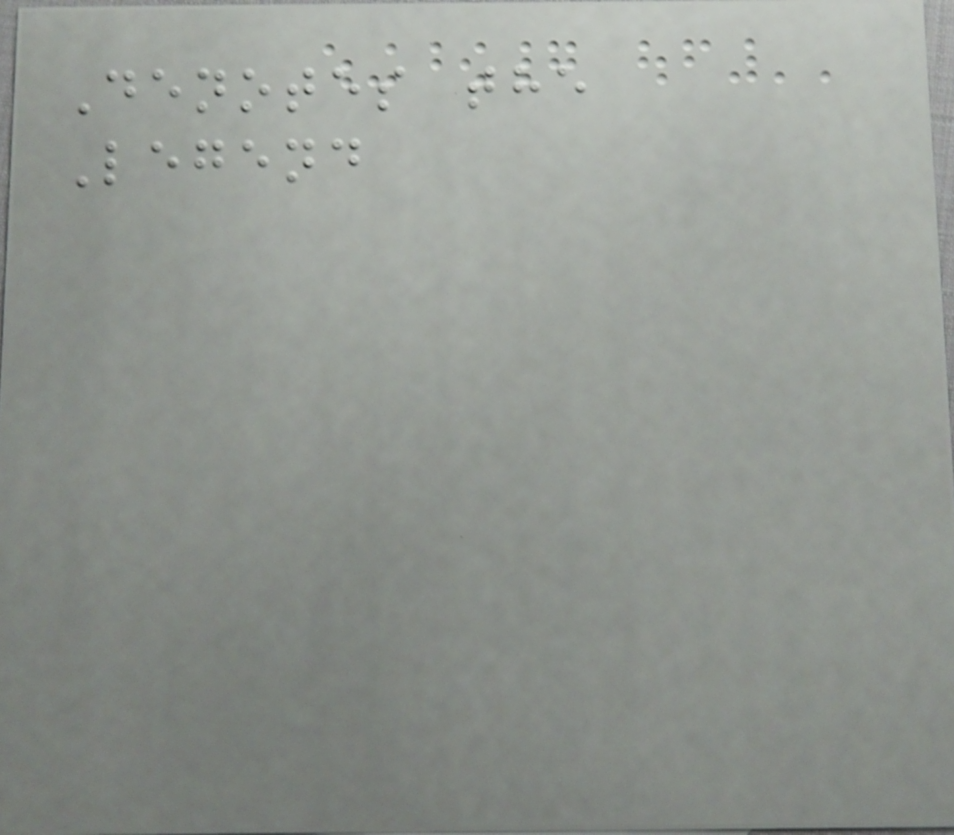Denotes the
Legend
